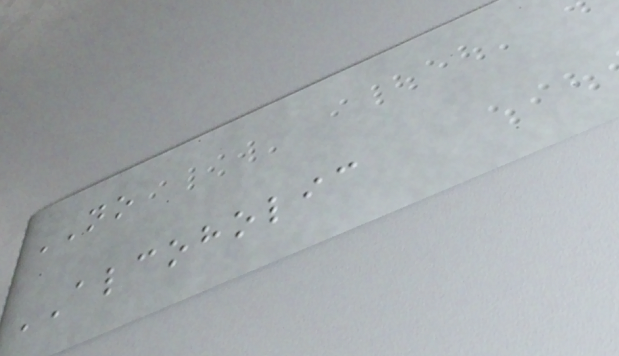NO
ALCOHOLIC
